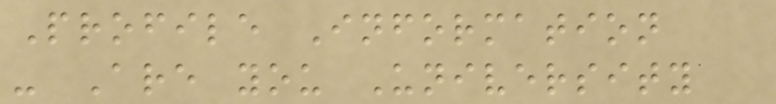Profile Information
- Are you University
